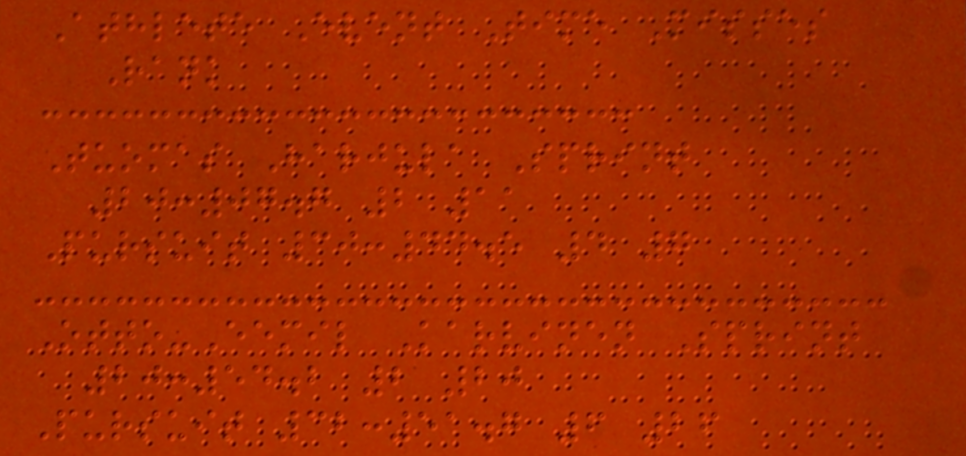Athlete Event Time Misses
Rank
Tuomas Harjula Sprint
20:07.7 2 11
Pursuit 30:44.5 4 7
Otto-Eemil Karvinen Sprint
20:54.2 2 20
Pursuit 32:51.7 6 26
